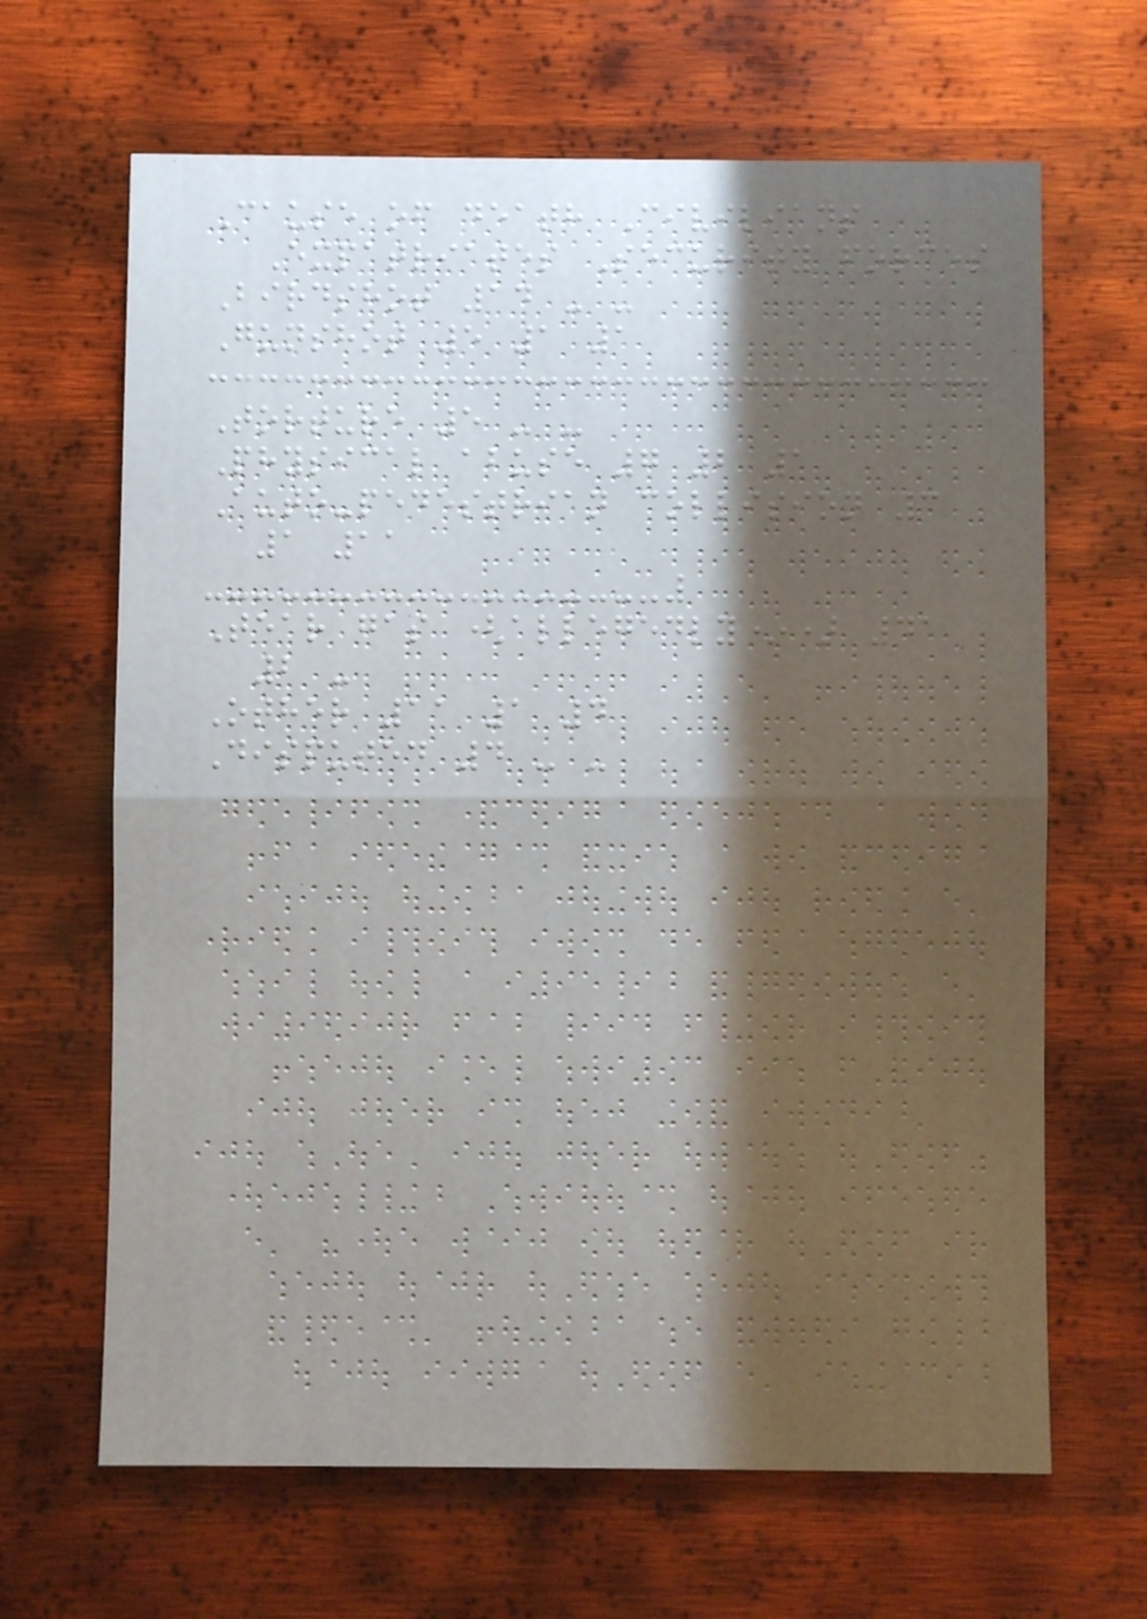Cause of death Civilians
Expatriates Security forces
Birdshot 14 - -
Gunshot 5 1 1
Torture 5 - -
Physical abuse 7 2 1
Auto-pedestrian collision 3
1 11
Tear gas (allegedly*) 41
2 -
Other 11 1 4
Disputed 4 - -
